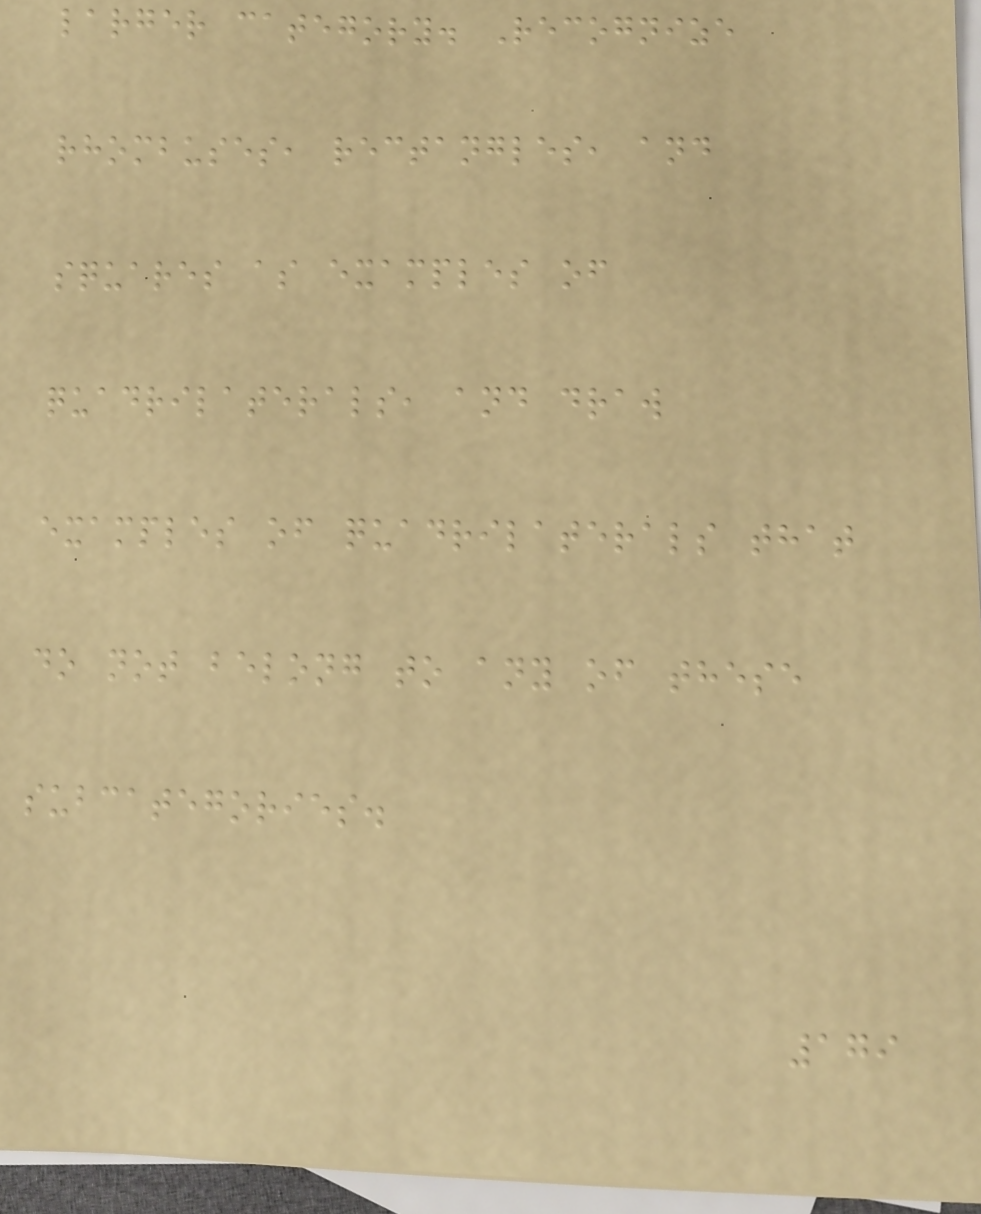larger category. Recognize
rhombuses, rectangles, and
squares as examples of
quadrilaterals, and draw
examples of quadrilaterals that
do not belong to any of these
subcategories.
179
